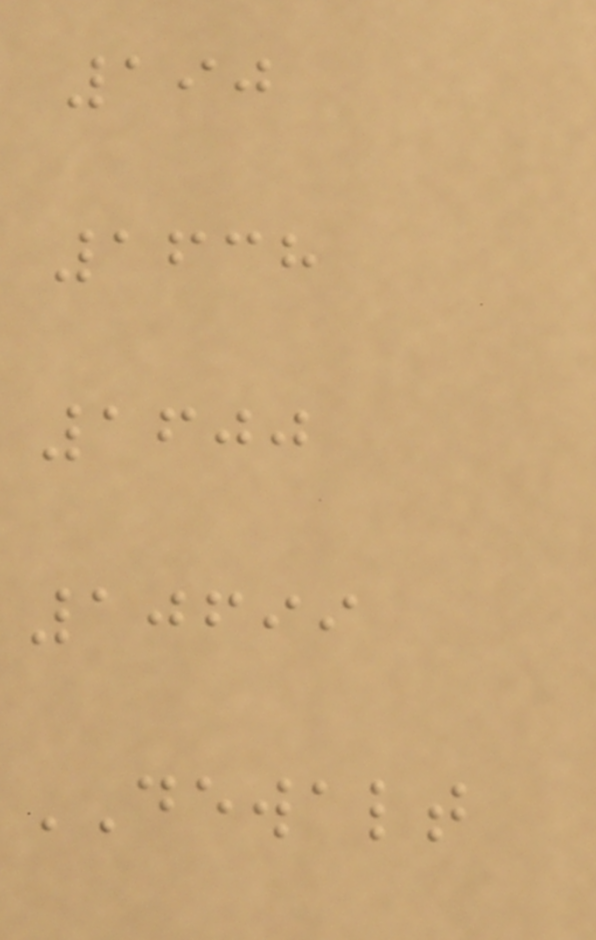190
1638
1600
10699
DEWALT
